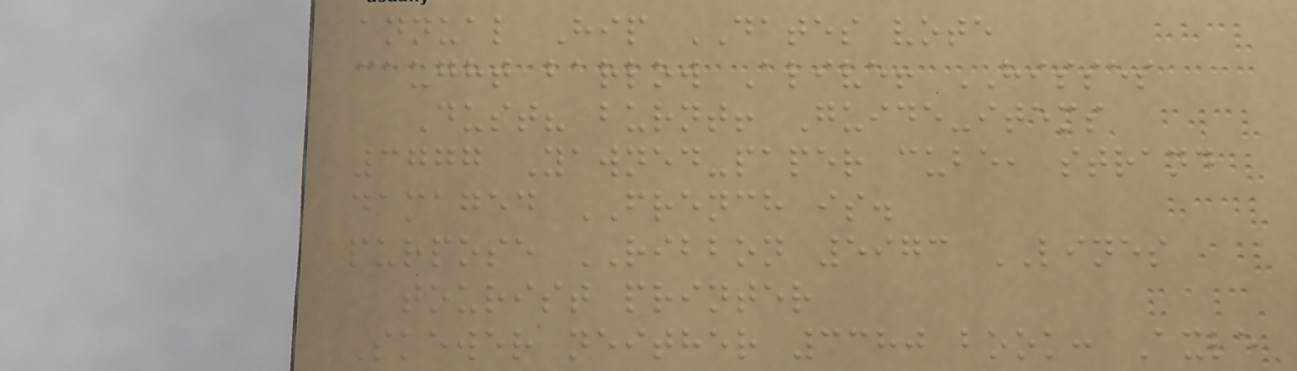annual Hip DATES vote
caught barlow Alive! HISSES
Dust? burnt! Guide-items
3777 Yawned-paper cube, strand
damaged FRENCH is.
purpose RIBBON 5973 LINES
tourist printer
Skewer neither 3380 book: Axle
